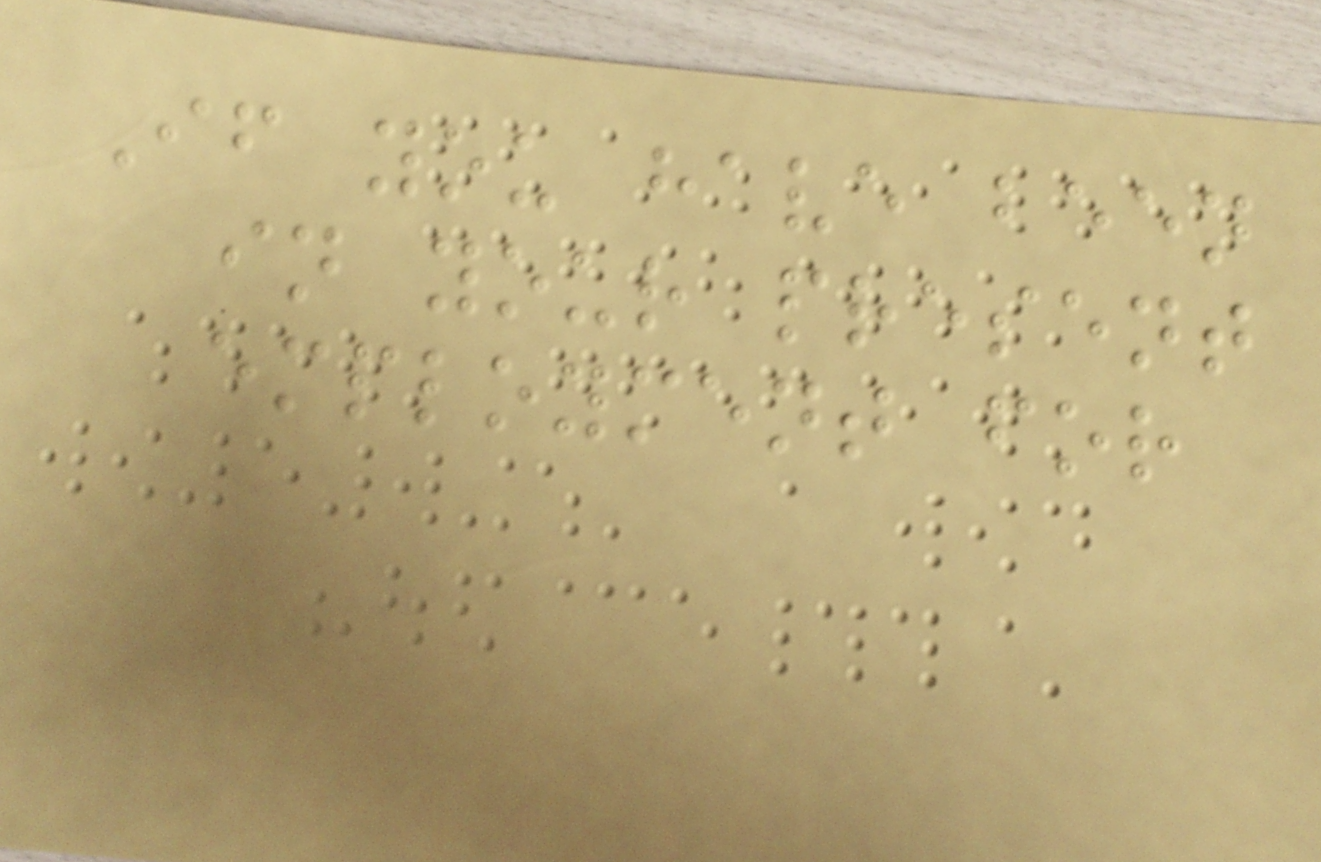If you have been
in your present
employment for
